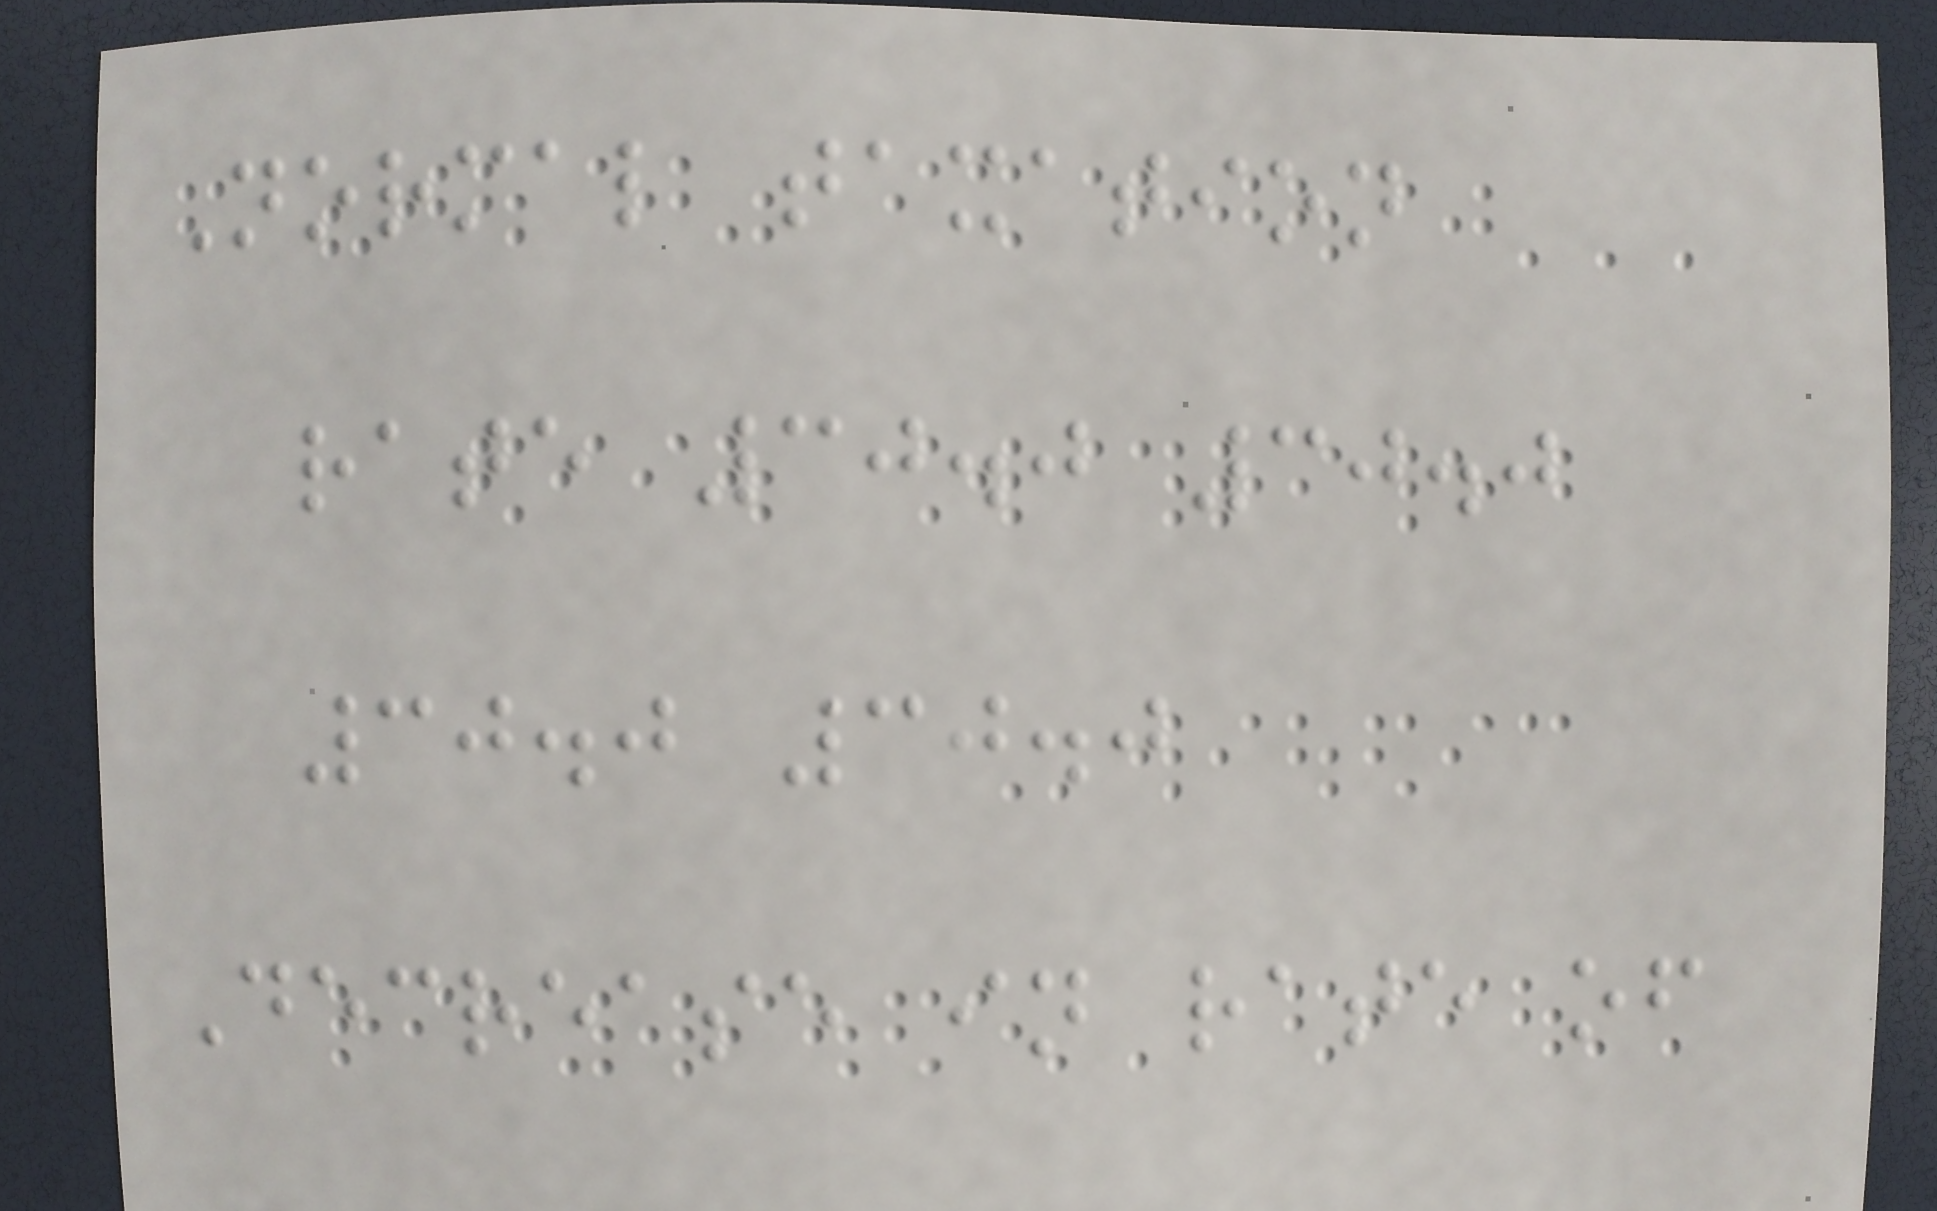Normal taxation
rate 30.0 30.0
30.0 30.0
Decrease in rate of
